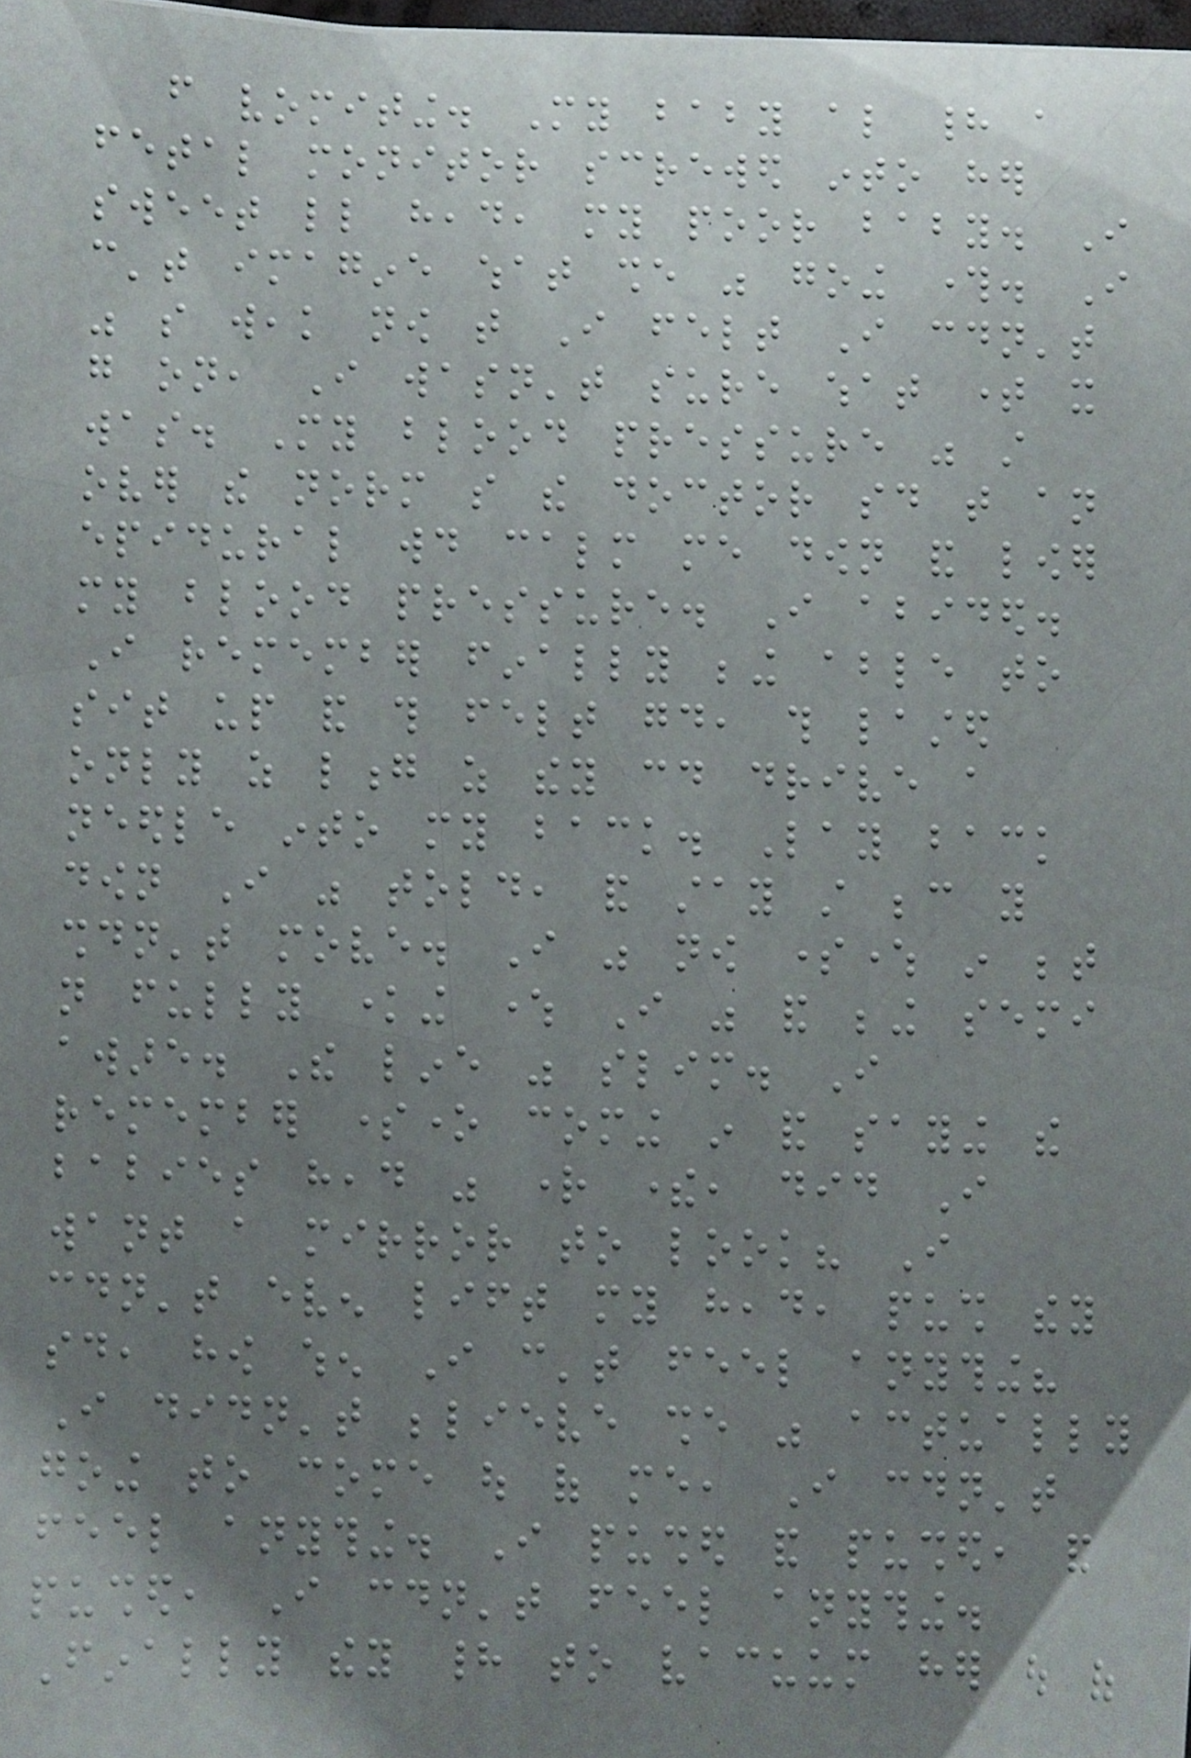from vomiting. My baby also had a
fetal monitor screwed into her
sweet little head, my poor baby. I
can't imagine what she was going through. I
was so weak now that I felt I couldn't
go on, I wasn't sure what time it
was. My blood pressure was still
over the norm so the doctor said that an
epidural would calm me down and lower
my blood pressure. I abided.
I remember finally being able to
sit up and this felt good, this lasted
only as long as they could drive a
needle into my back. Lay back
down I was told, and stay still because you
shouldn't move. I was now somewhere in between
not fully knowing where I was and being semi
aware. The line was slim. I
remember someone coming in and saying the
babies head was right there, did I
want a mirror to look? I
couldn't even lift my head, push they
said, how when I can't feel anything?
I didn't believe she was actually
going to come out of me, I couldn't
feel anything. I pushed and pushed, and
pushed, I couldn't feel anything.
Finally they had to vacuum her out of
